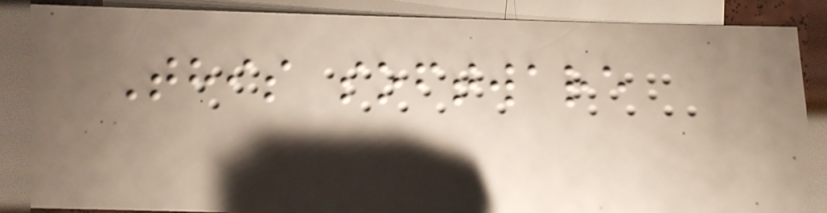This software
